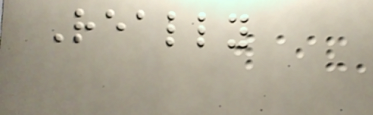Really
